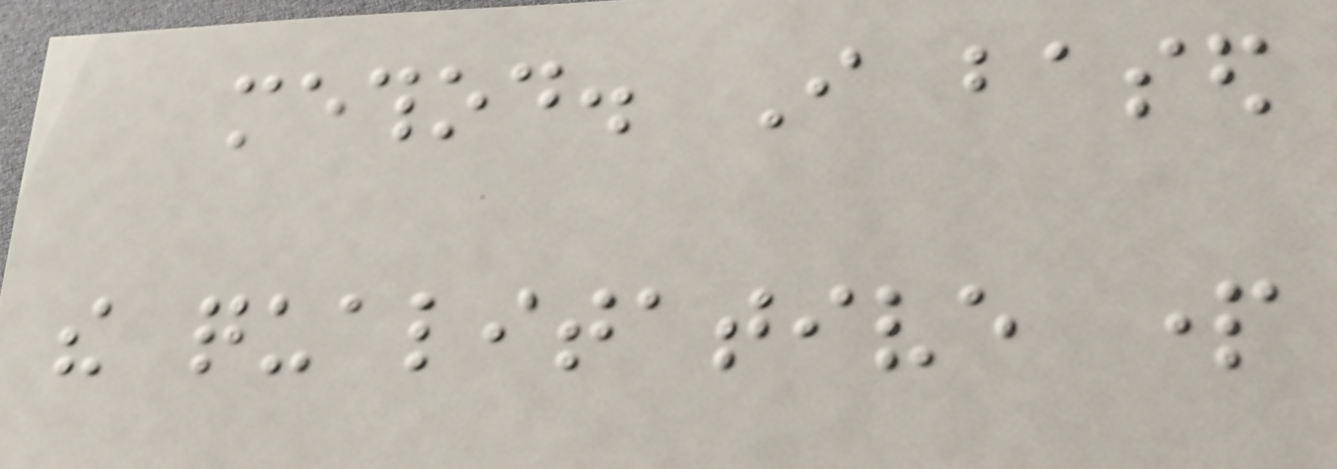method. I based
the qualitative part
